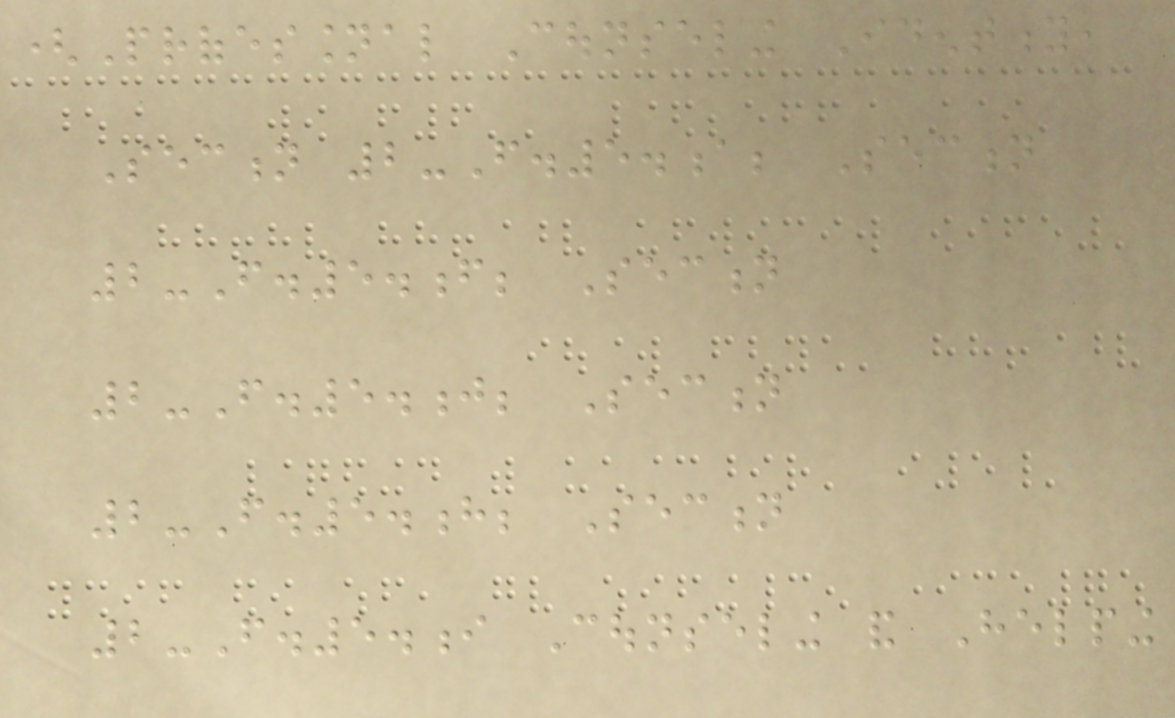(Professional Counseling Identity,
Section 2-F.5.a; Section
2-F.5.f; Section
2-F.5.j; Section
2-F.5.h; Section
2-F.5.i Counseling and Helping
